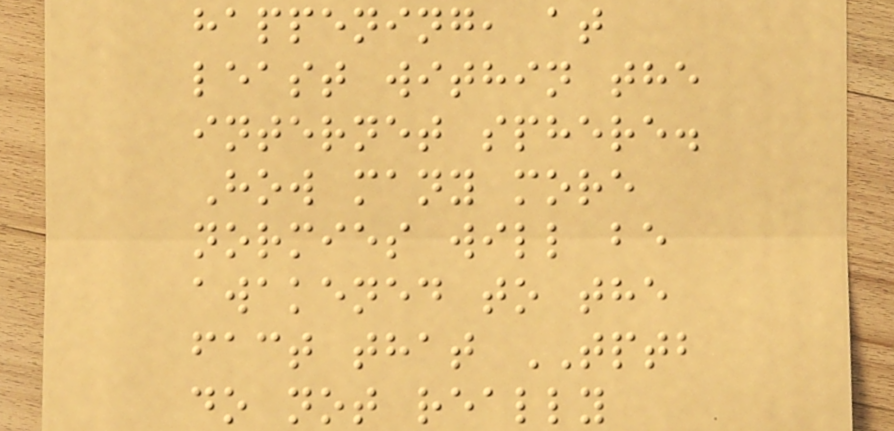happening, at
least within the
internet sphere.
How many more
normies will be
awakened to the
fact that TPTB
do not really
